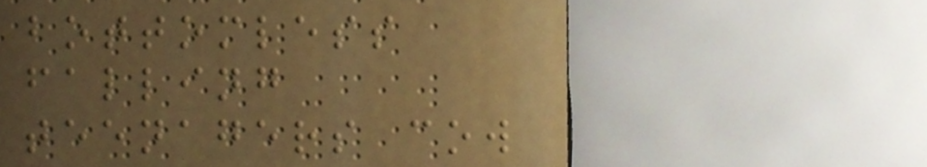bottomless
falling
teenagers cow
